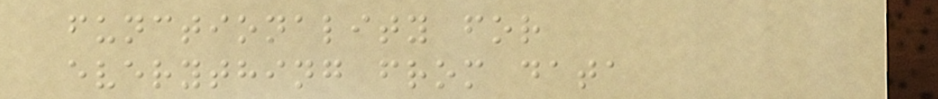functionality for
everything from data
